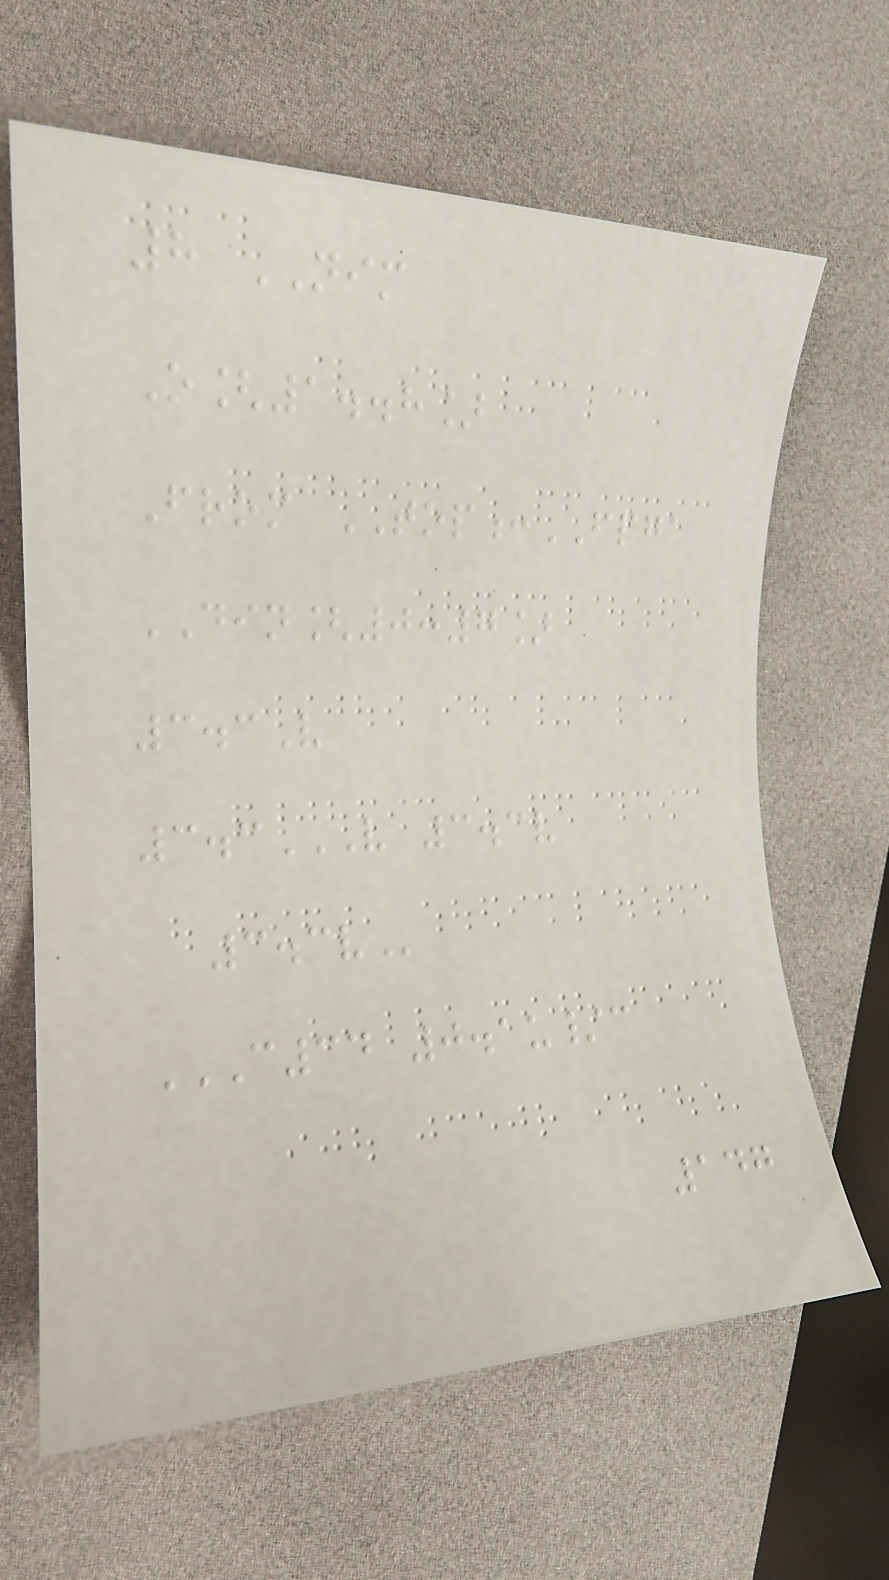8 NIM
O[1..8]
From TOP:FPGA
DIN[0:7]
3.3V
3.3V 3.3V
3.3V
C34 0.1U/C
147
